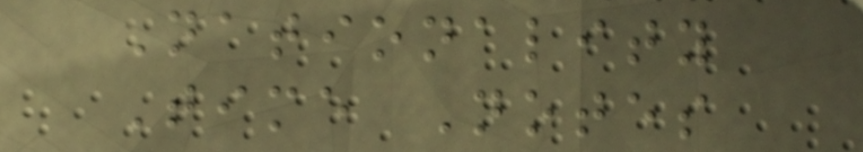Nationality
Time Notes
